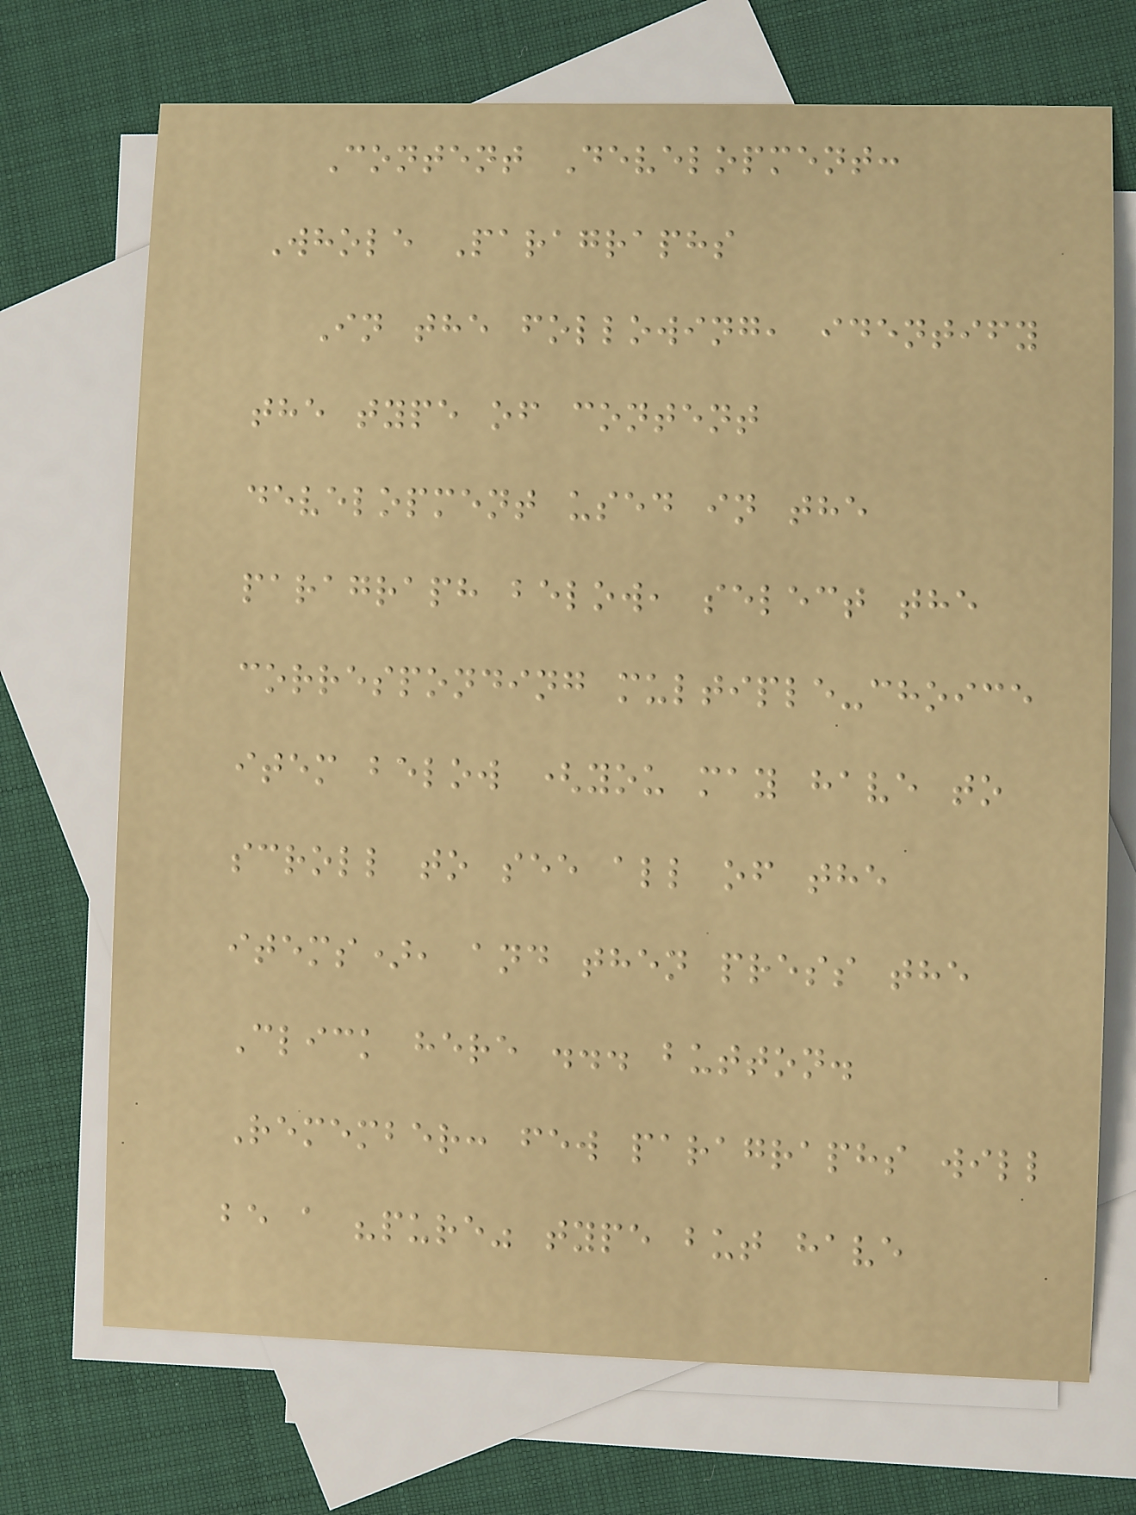Content Development:
Whole Paragraphs
In the following, identify
the type of content
development used in the
paragraph below, select the
corresponding multiple-choice
item below (you may have to
scroll to see all of the
items), and then press the
Click here ... button.
Remember: few paragraphs will
be a "pure" type but have
